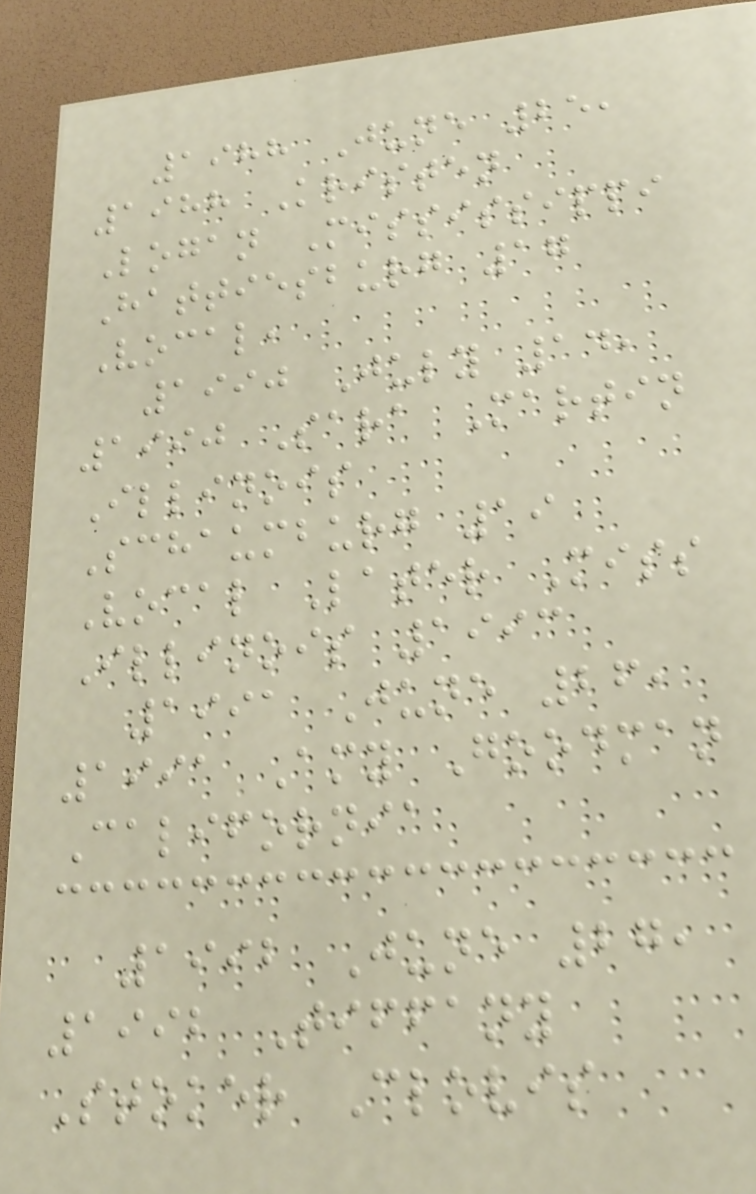1988 June 25,
1988 Kristen
Logan Mississippi
Hattiesburg 17
Vocal,
1990 July 14,
1990 Sara Martin
Illinois
Schaumburg 19
Vocal Later Miss
Illinois 1993
1991 June 26,
1991 Amy Goodman
California
1992 June 27,
1992 Tiffany
Stoker Clovis
